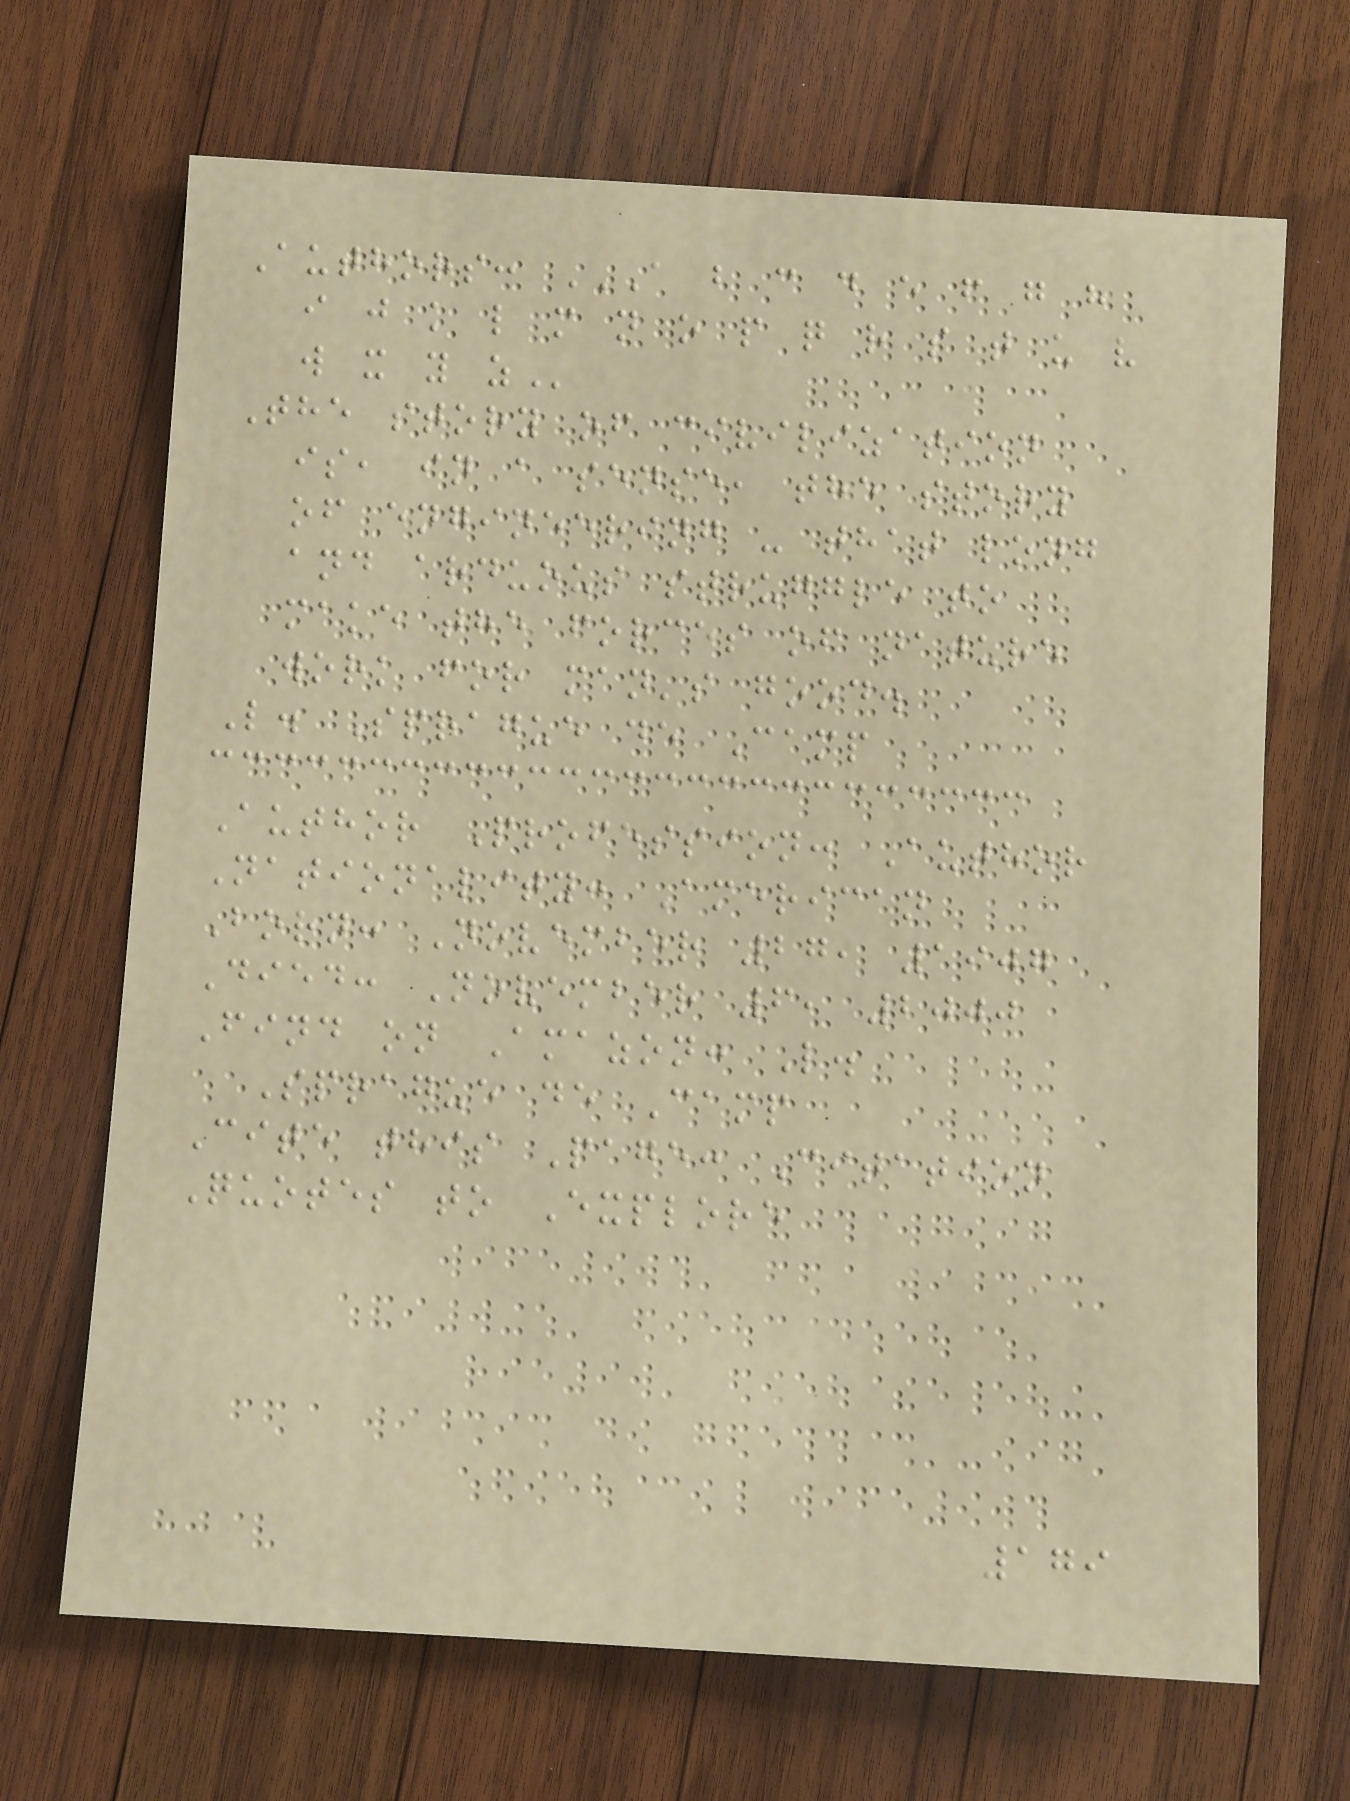Authors: A B C D E F G H
I J K L M N O P Q R S T U V
W X Y Z
The story of civilization
is, in a sense, the story
of engineering - that long
and arduous struggle to
make the forces of nature
work for man's good.
L. Sprague de Camp
Author Profession: Author
Nationality: American
Born: November 27, 1907
Died: November 6, 2000
Find on Amazon: L.
Sprague de Camp
Cite this Page: Citation
Quotes to Explore
179
